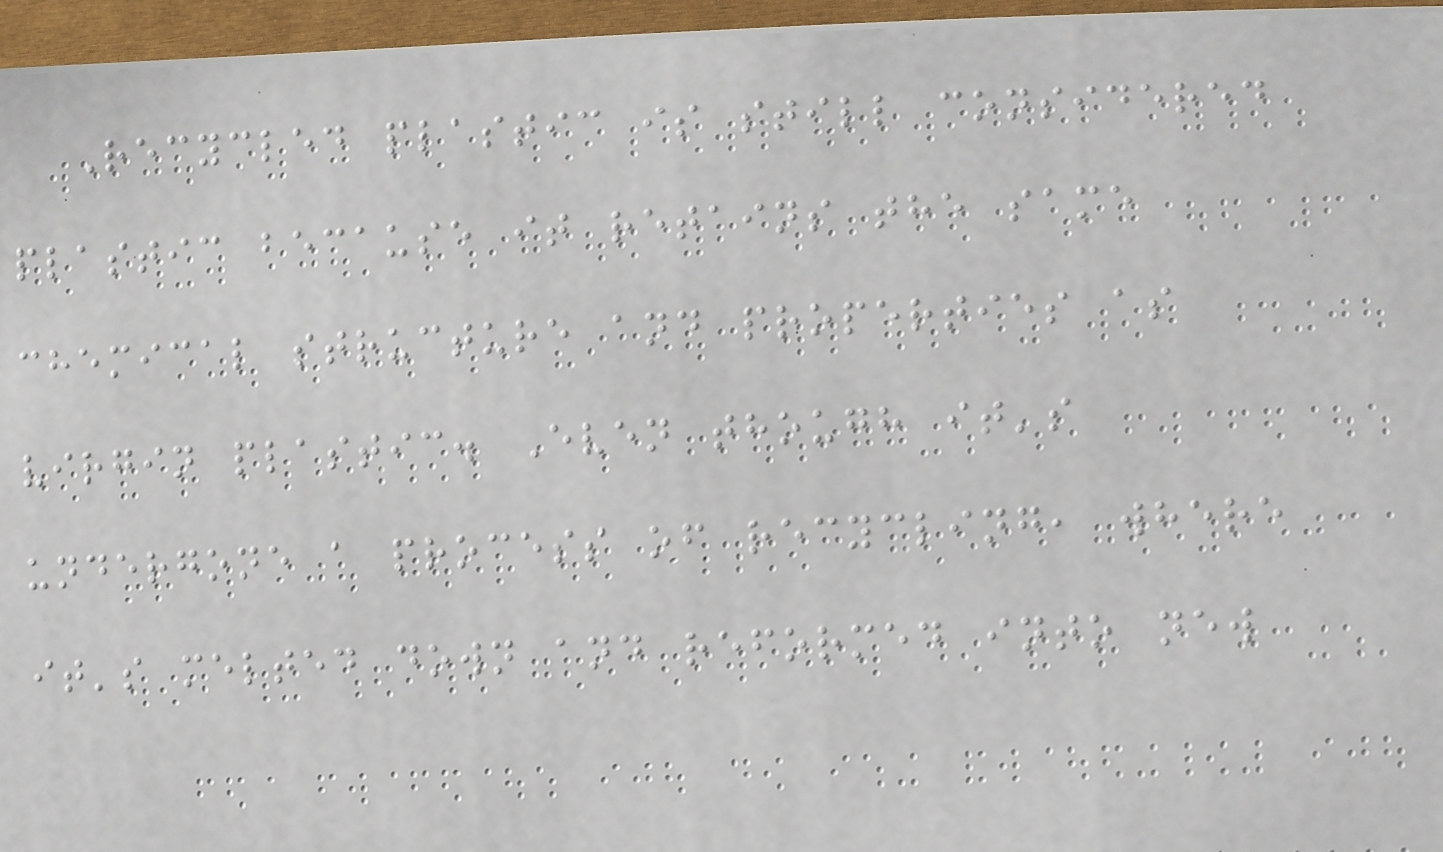Recycled plastic is still considered
plastic because it retains the same
chemical structure and properties as
virgin plastic. Even though it's
undergone a process of recycling, where
it's melted down and reformed into new
